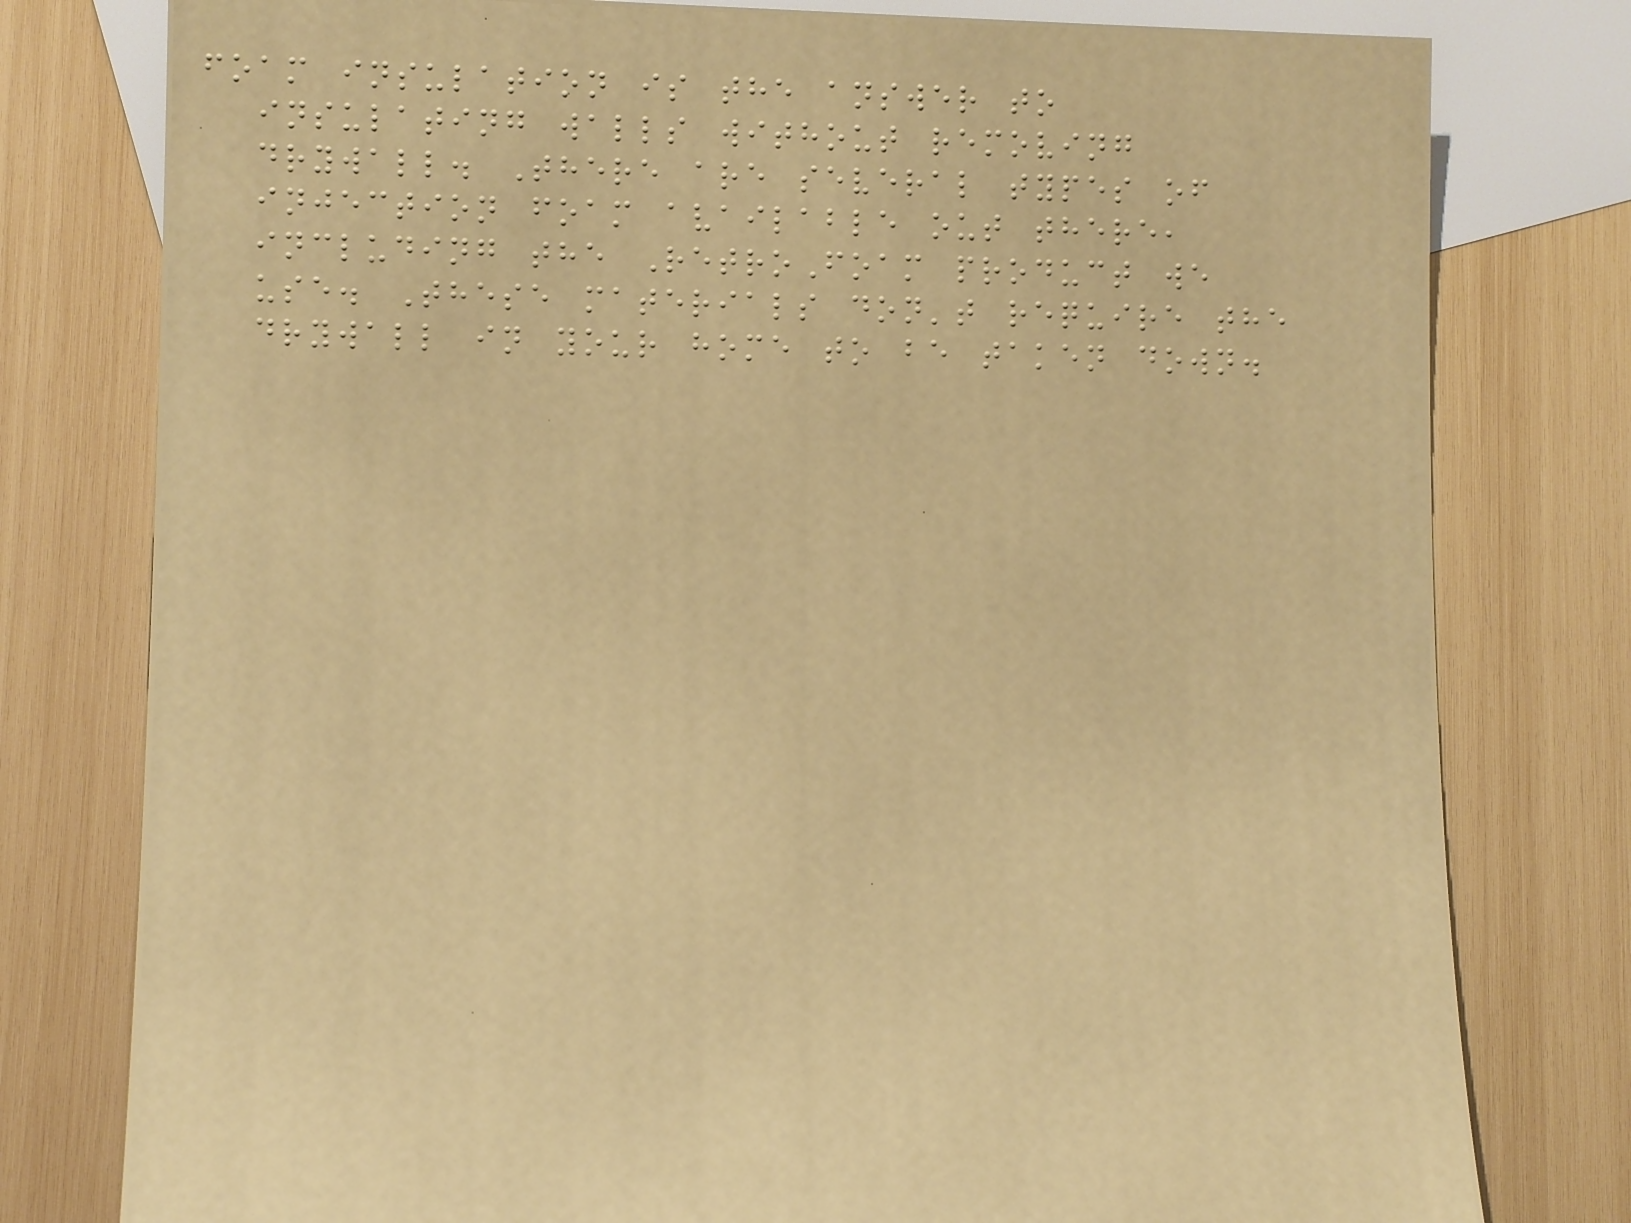foam insulation is the answer to
insulating walls without removing
drywall. There are several types of
injection foam available out there,
including the RetroFoam product we
use. These materials don't require the
drywall in your home to be taken down.
